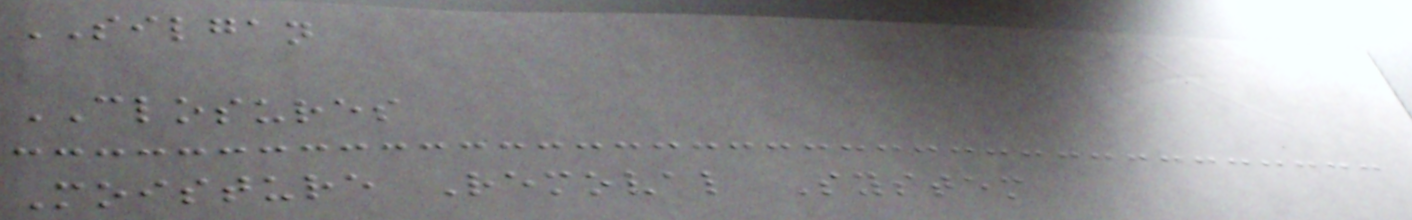SILGAN
CLOSURES
Moisture Removal System
